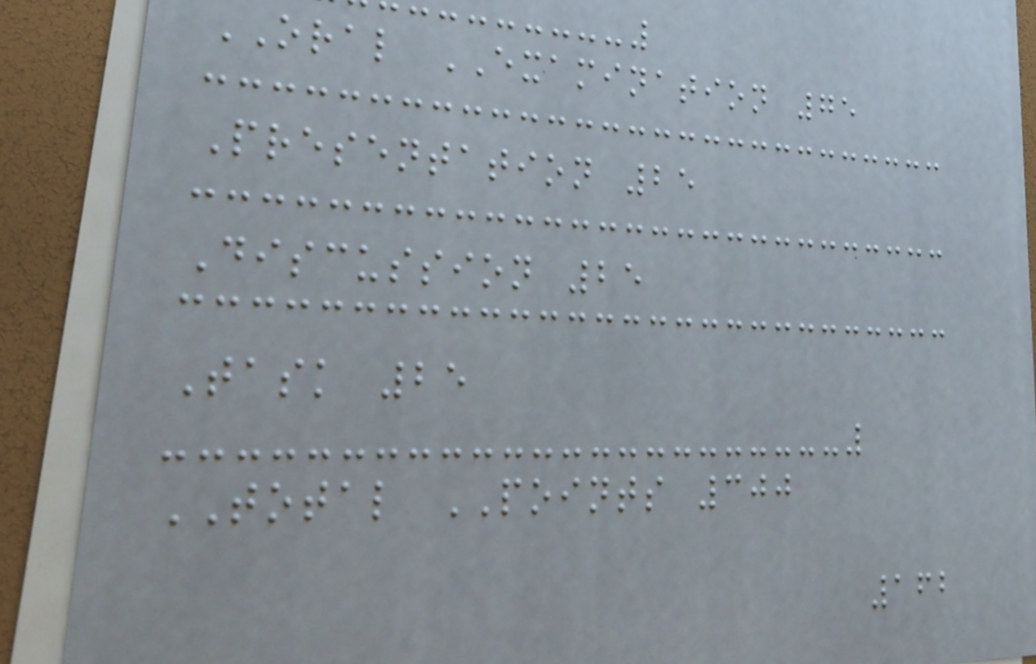ORAL EXAMINATION 75
Presentation 25
Discussion 25
Task 25
TOTAL POINTS 300
162
